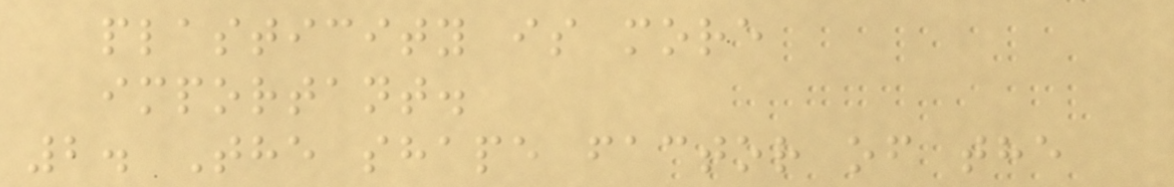plasticity is more
important.
2. The shape factor of the
